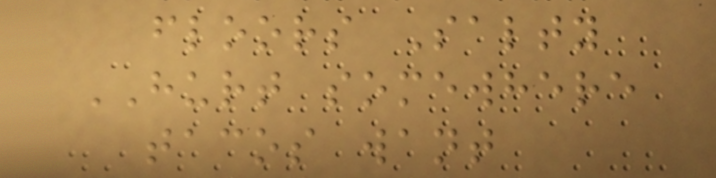floors Salty
HURT somewhere
tacos want
